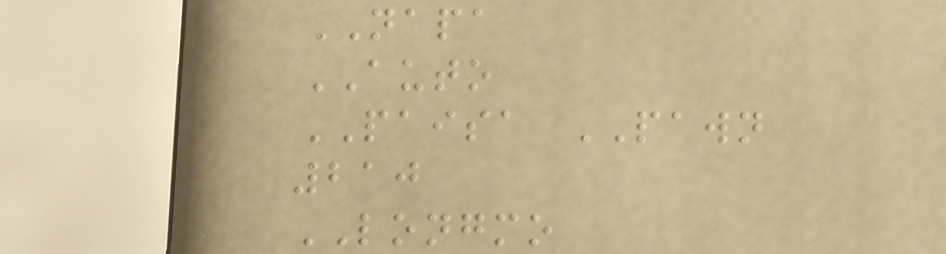NAPA
AUTO
PAISA PAWN
210
LONGMO
